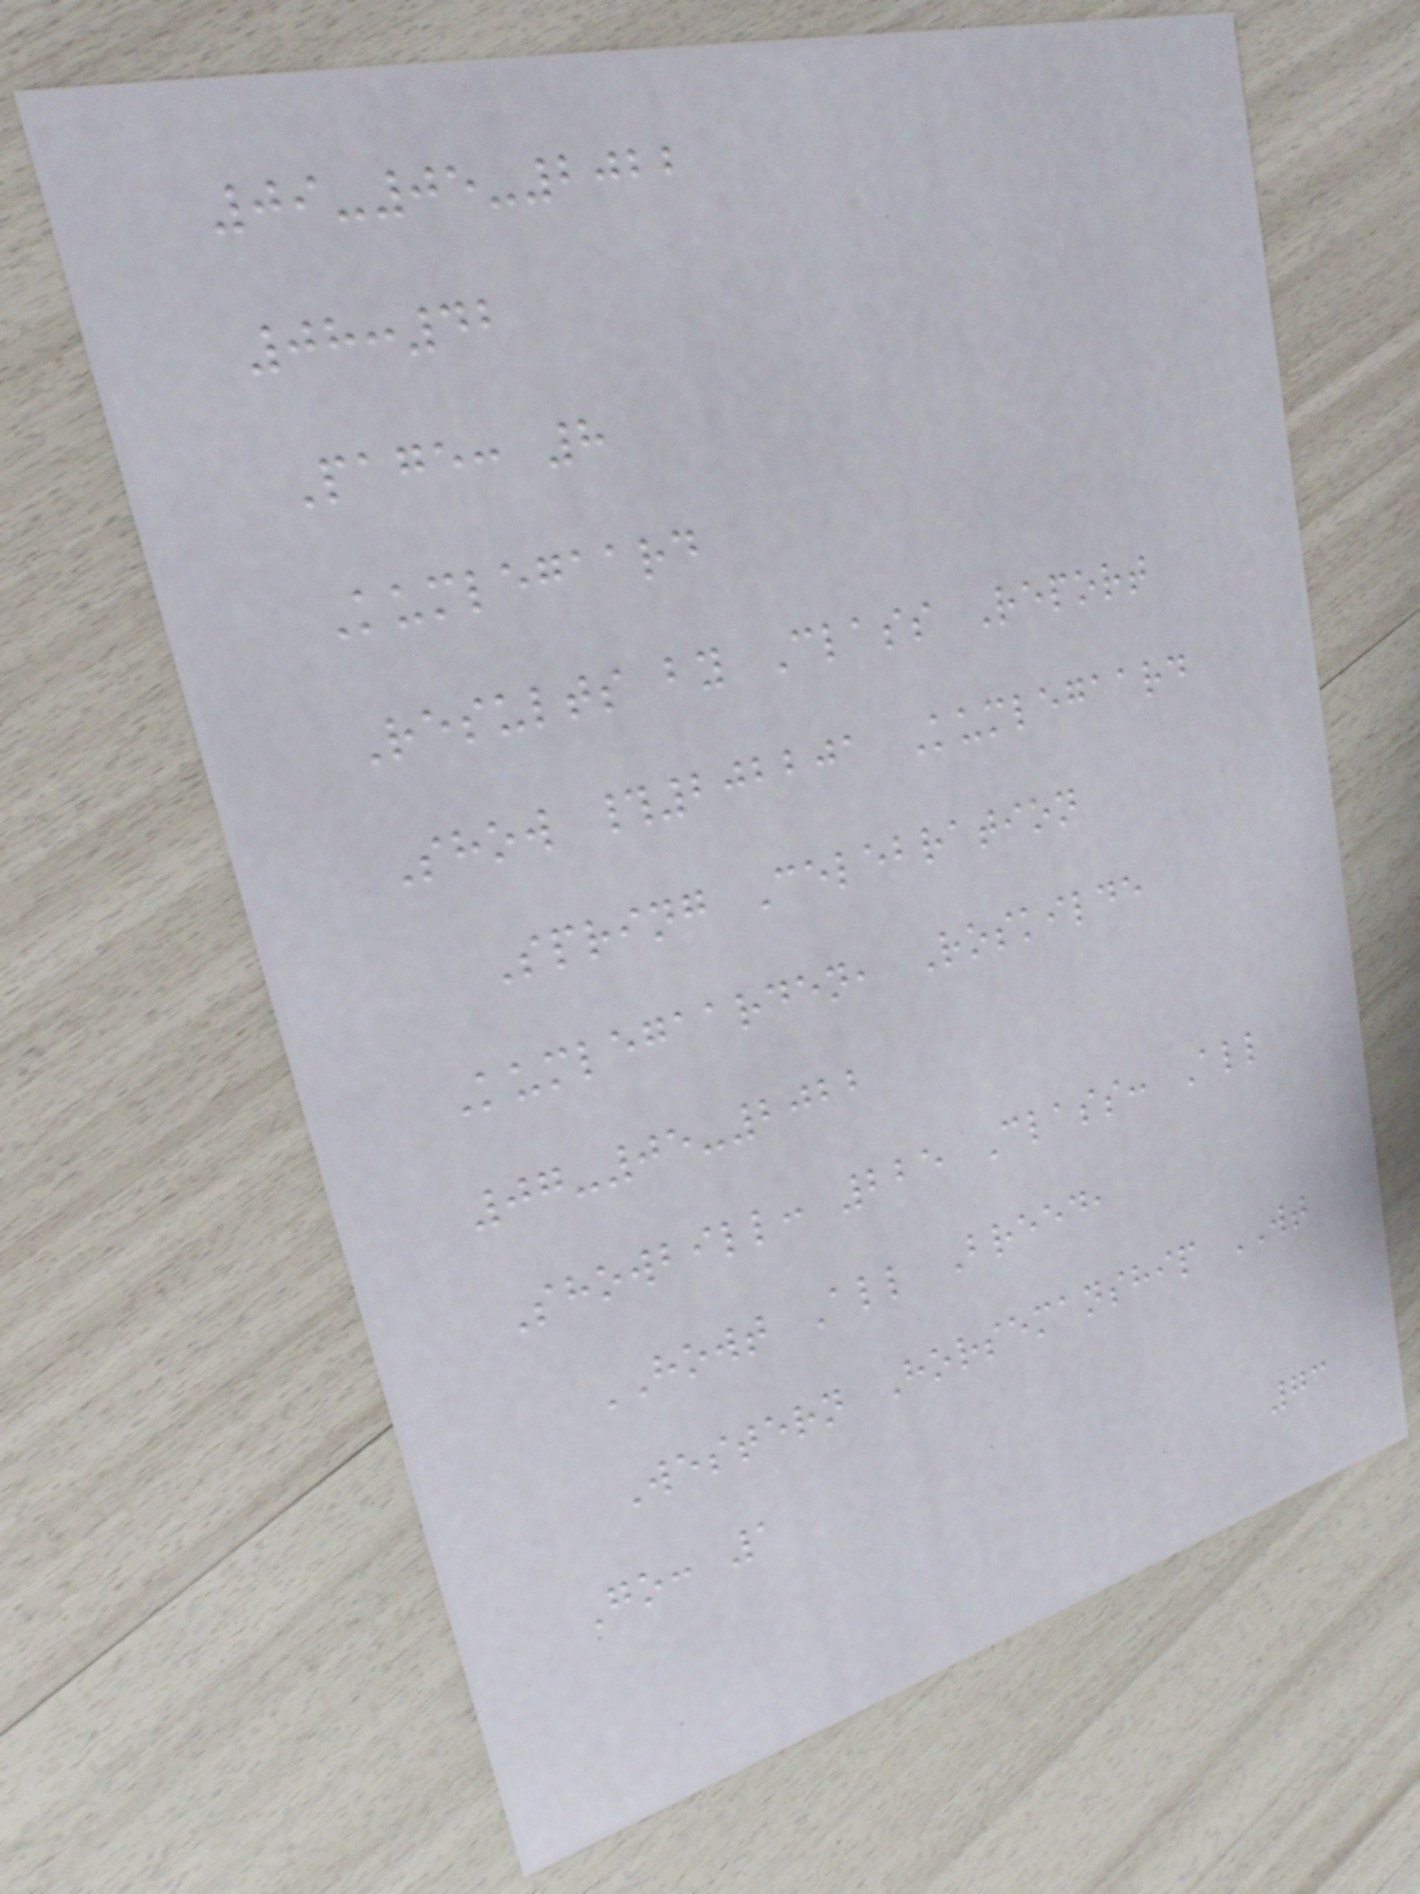09-05-2022
08:42
Page: 8
Kumlegaard
Results by Class Report
Show #202201 Kumlegaard
Spring Celebration
Kumlegaarden, Roskilde
07-05-2022
Showbill: 225 Class: All
HOWT All Breed,
Western Horsemanship WT
Go: 1
73
